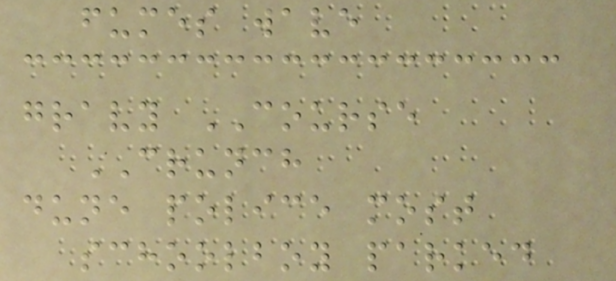fumes wave
gravy COURSE
CRUNCH
dune police most
schoolboy parked
